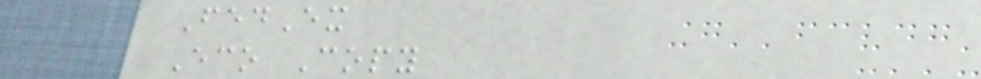FedEx
Eco Copy
